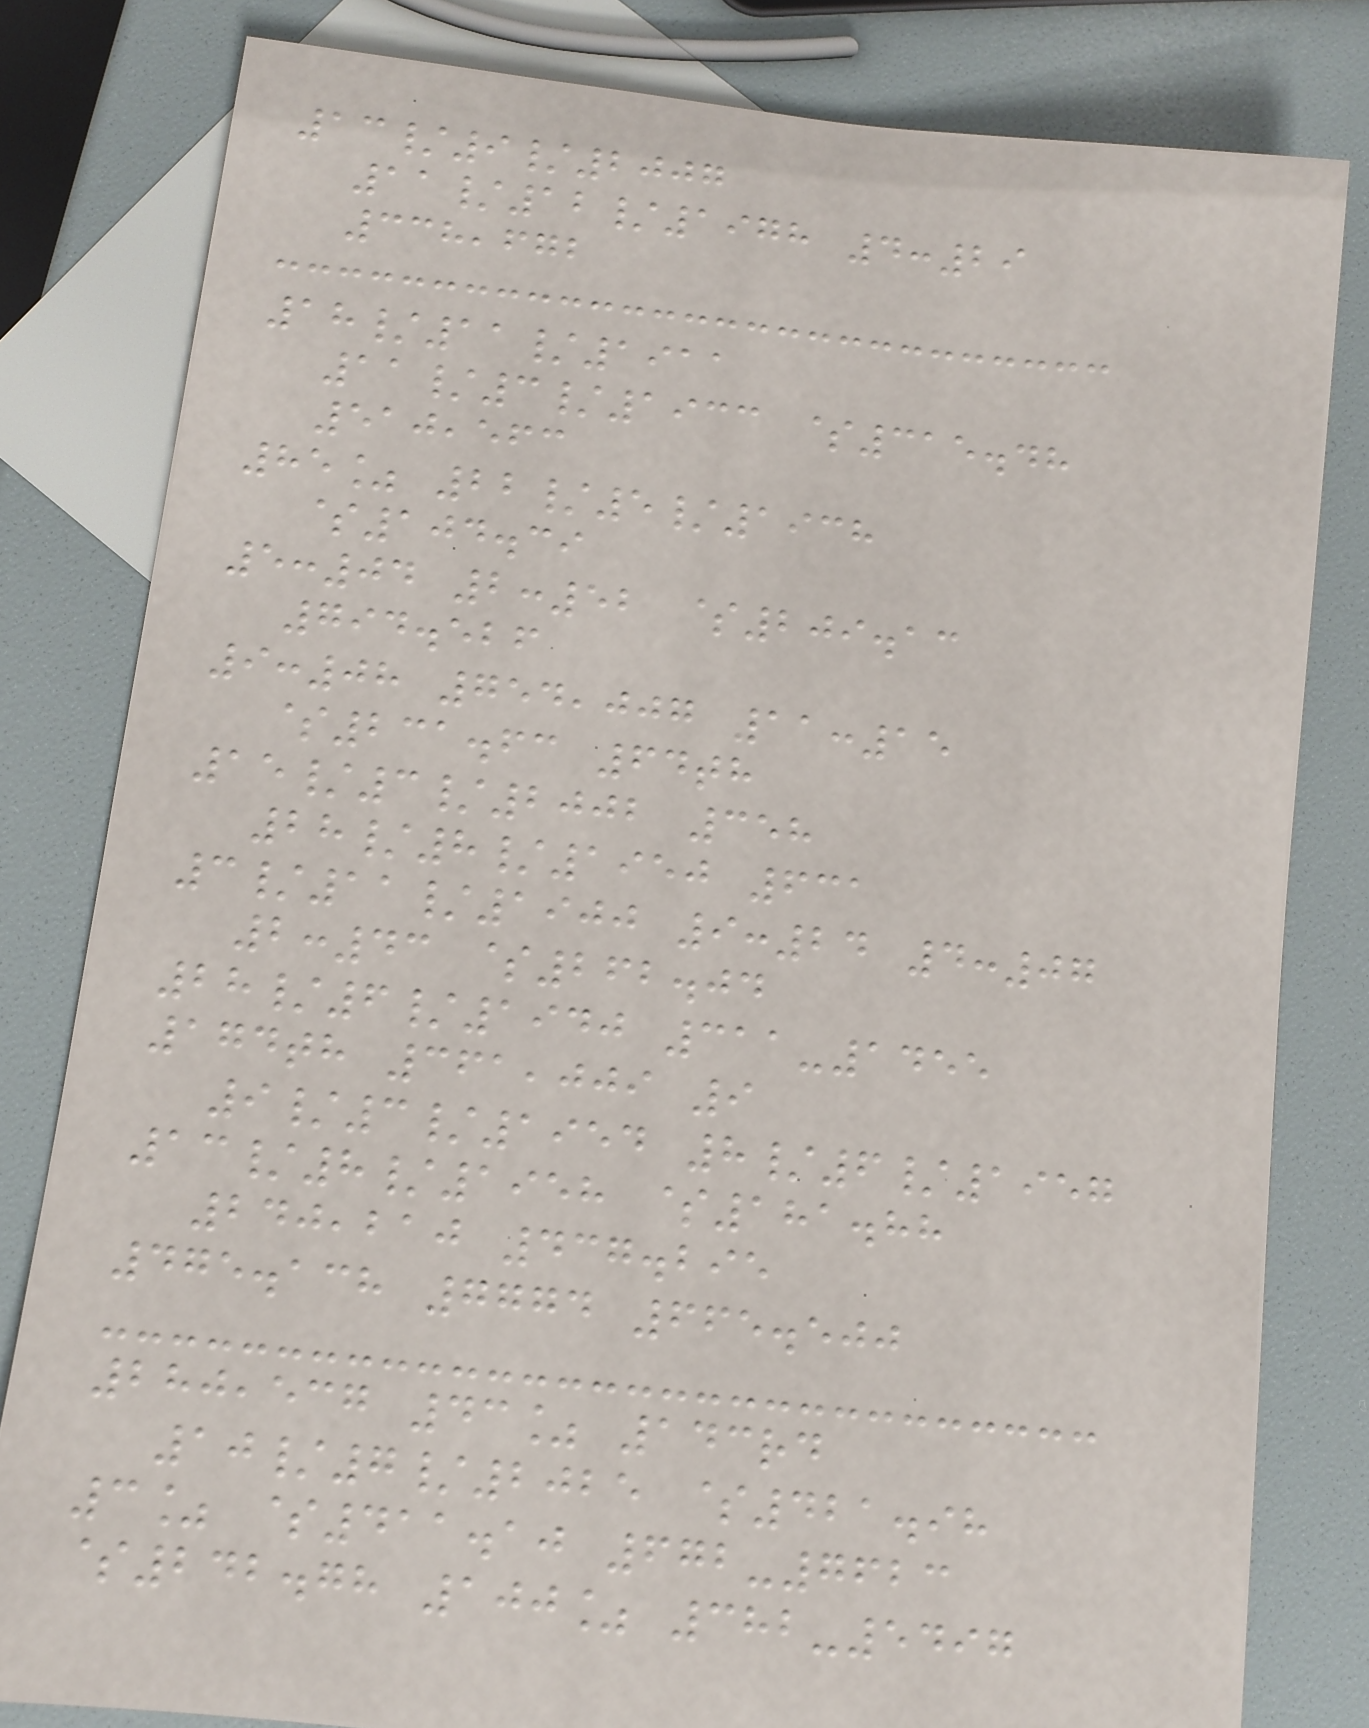13/9/2007
11/12/1978 4:29
338,672
18/11/1911
11/3/1933 $315.48
510,563
85% 22/5/1938
$104.39
5:04 2:52 $209.13
794.526
9:08 754,007 11:15
$231.63 64th
15/3/2002 358
28/8/1950 631
3/11/1900 9:24 4:07
2:43 $262.04
28/6/1940 311-1455
174th 361,009 9
9/3/1954 8/6/1957
13/8/1958 $181.88
240,210 437.295
475.138 7774 665.500
280,537 43% 143rd
10/7/2025 $421.98
3% $411.10 672-7623
$242.78 100% 382-5497
